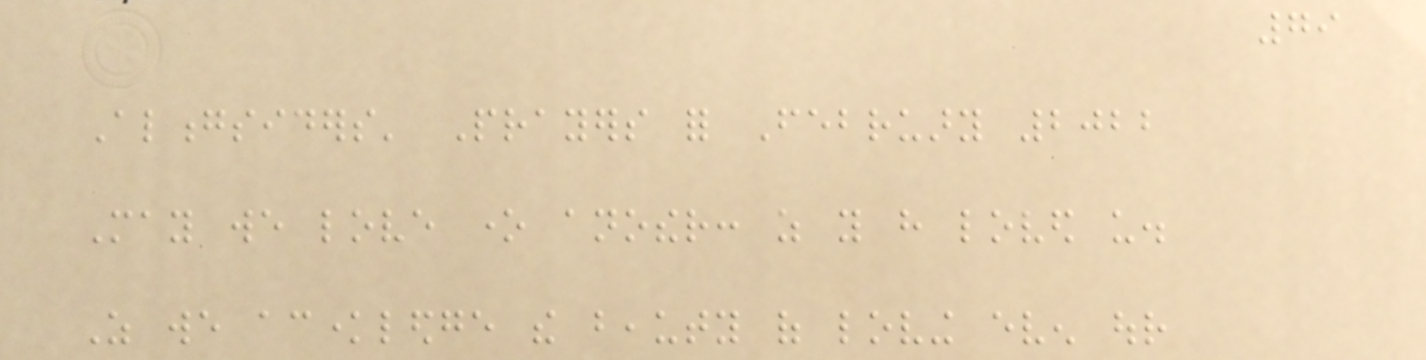79
Alongsiders' Prayers for February 2022
May we love one another: as you have loved us.
As we acknowledge the beauty of loving even our
